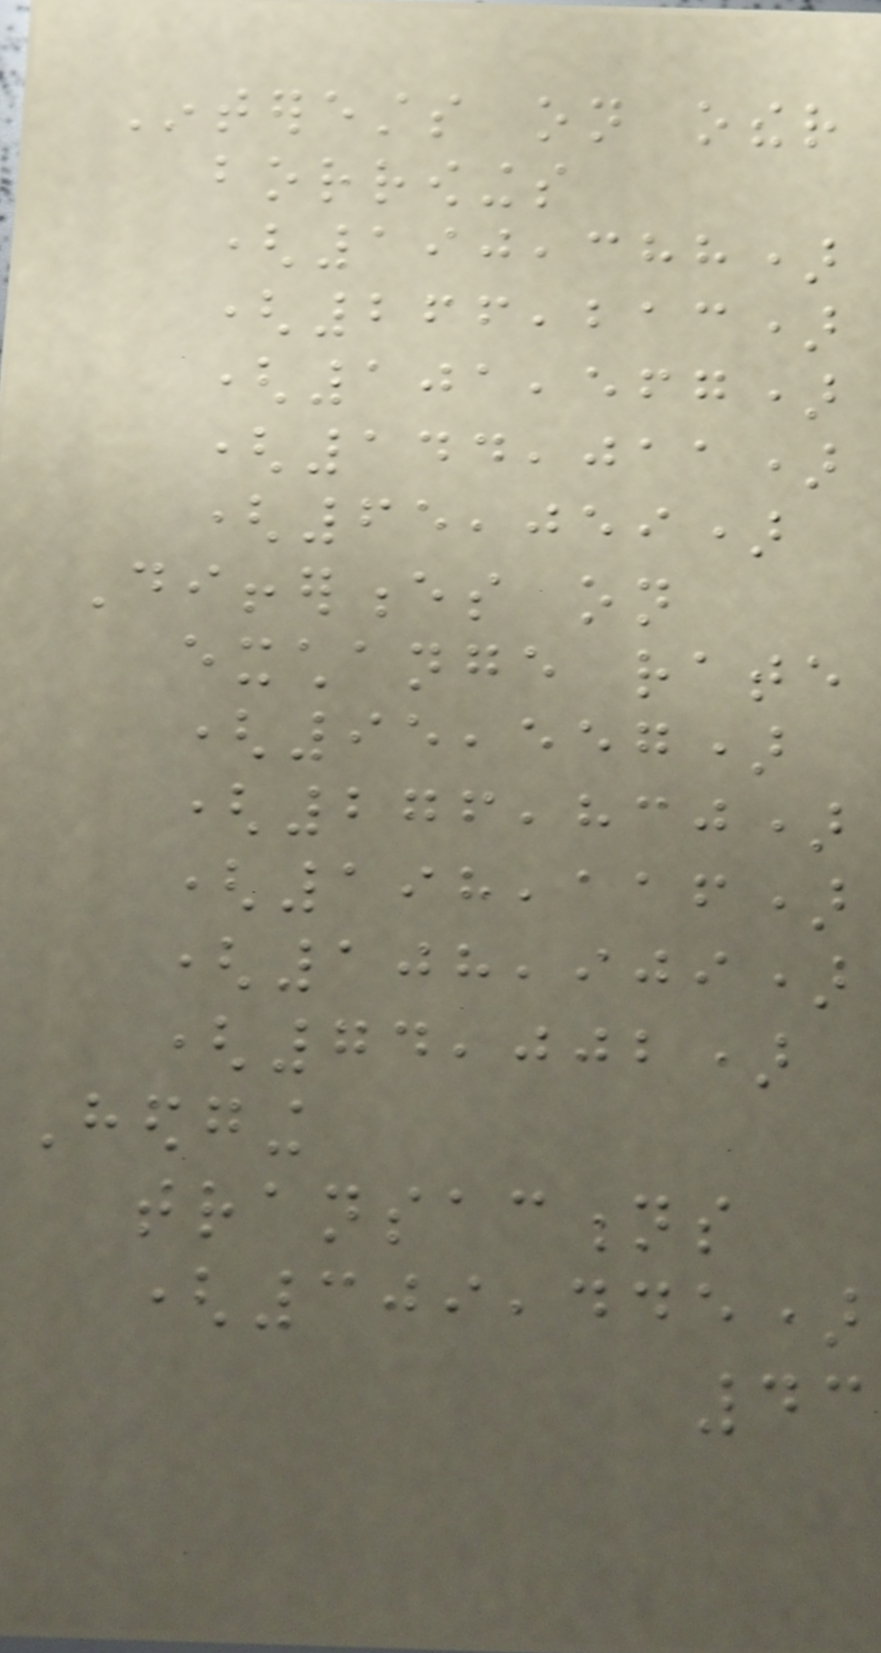Interests on other
borrowings
(190,388)
(266,213)
(101,567)
(144,011)
(65,059)
Differences on
exchange rate
(95,557)
(276,830)
(198,116)
(108,909)
(74,002)
Hedging
transactions
(309,445)
43
